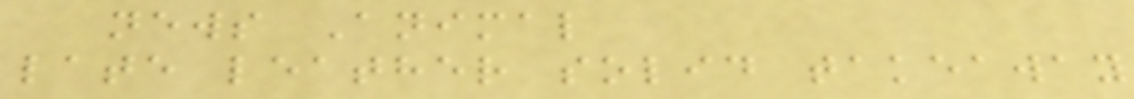news Animal
late leather solid takeaway
